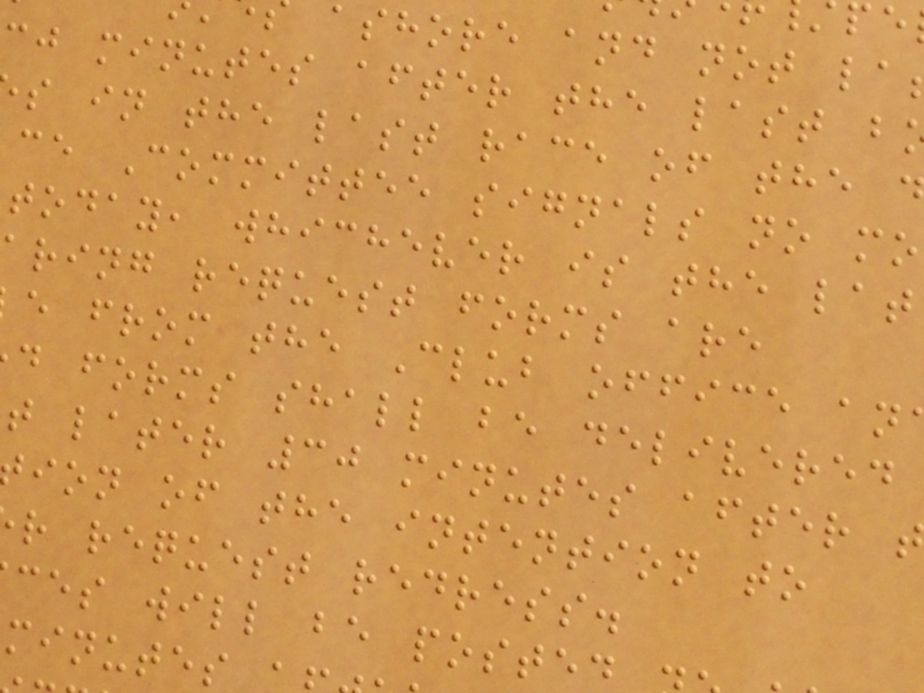ashore and not la
cj minutes after the last b
s in the last race of the
ce Committee signals no mo
today, whichever is the lat
aring request forms are
e from the Club office an
d forms shall be delivered
t later 30 minutes after
ion of the intention to
r request redress.
ces will be posted
